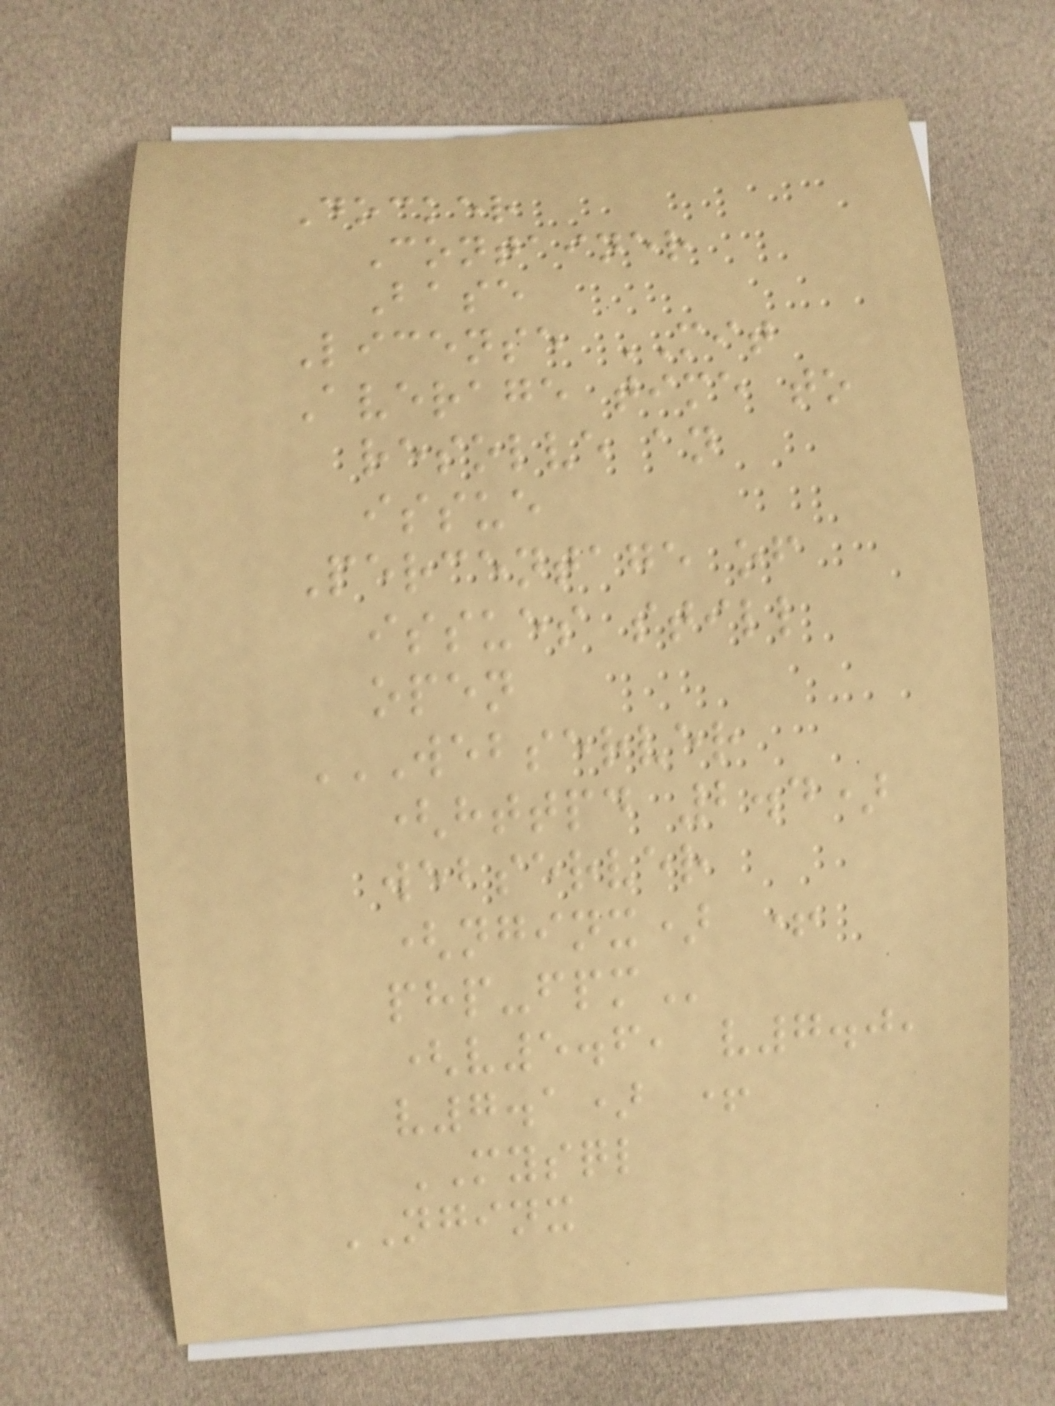Docker
Container
Base
License MIT
Average time to
resolve an
issue
Percentage of
issues still
open
WEBSERVER
(HTTPD 2.4)
WEBSERVER
(NGINX) +
PHP-FPM
(v5.6, v7.0,
v7.1) +
MYSQL
NGINX
